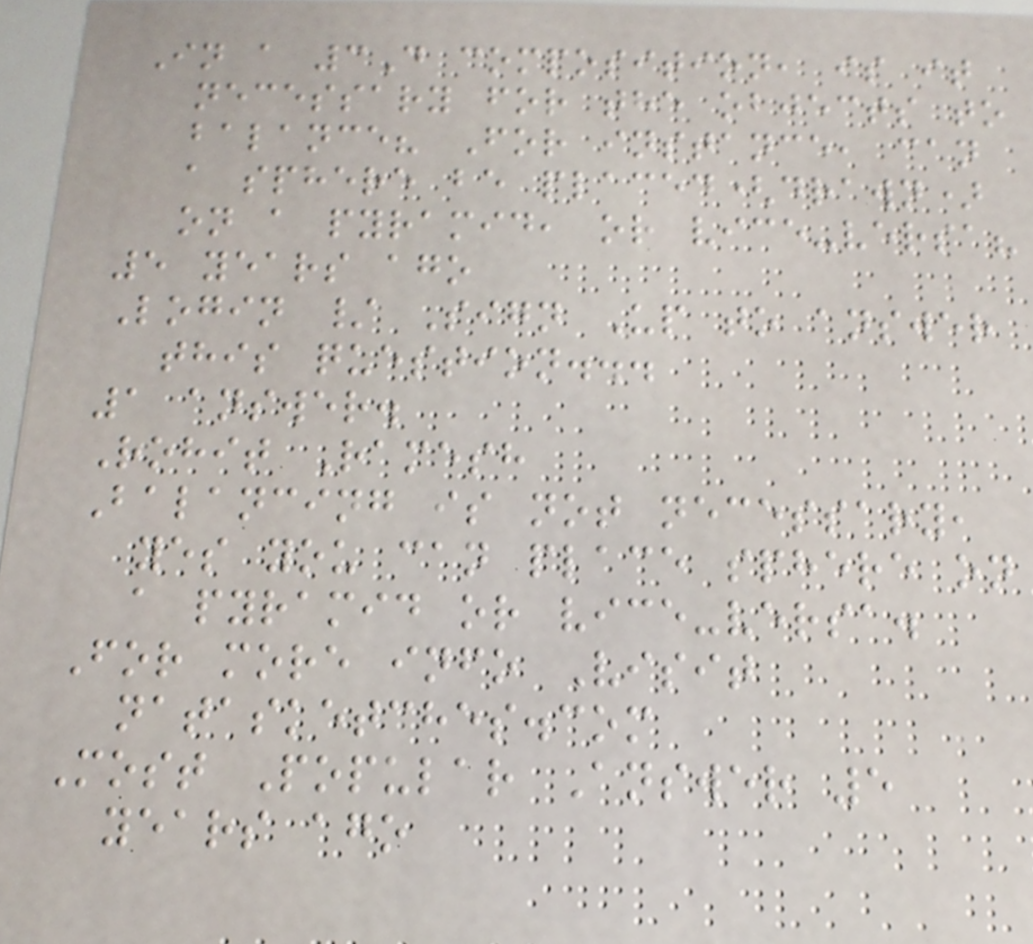In a 3D composition, is it
necessary for the objects to
balance? For instance, can
a sphere be placed(drawn)
on a pyramid, or vice-versa?
5 years ago
Login / Sign Up to answer
this question...
1 answer.
Rohit Ramesh
Balancing is not necessary,
yes you can place sphere on
a pyramid or vice-versa.
For more info Visit
natasketches.com
Most Popular Answer 5
years ago
